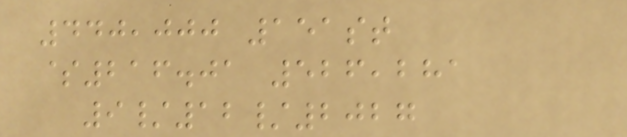440,000 151st
$216.01 526,281
9/12/2027
